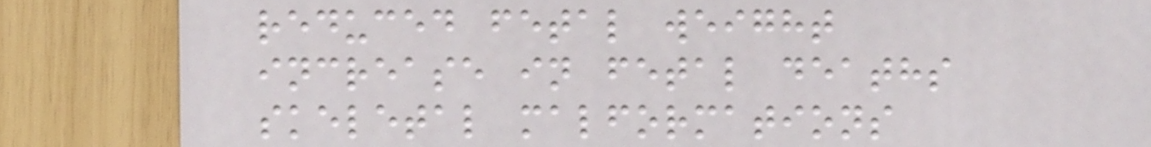reduced fetal weight
increase in fetal deaths
skeletal malformations
